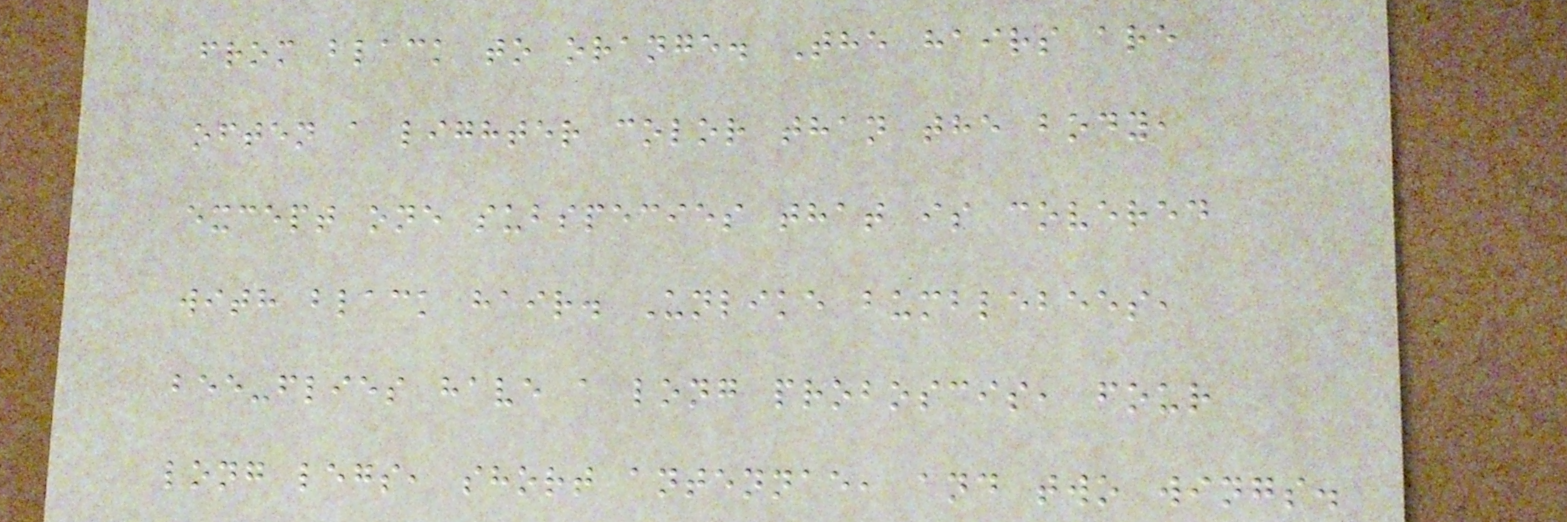from black to orange. The hairs are
often a lighter color than the body,
except one subspecies that is covered
with black hair. Unlike bumblebees,
bee-flies have a long proboscis, four
long legs, short antennae, and two wings.
